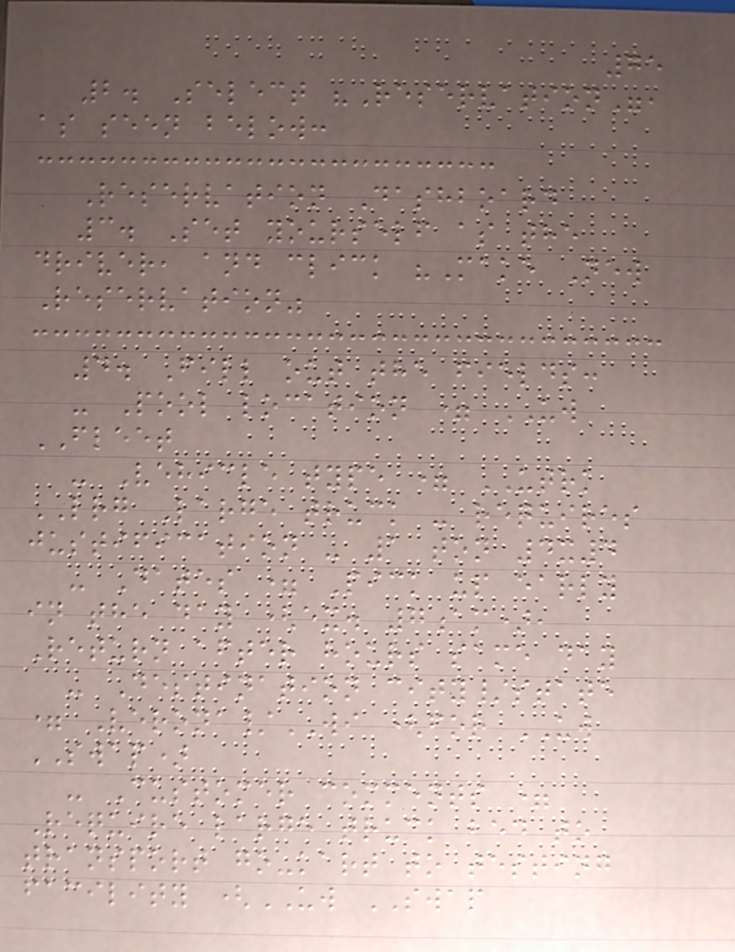75
2. Select "Reservation",
as seen below:
Reservation Dashboard
3. Set yourself as the
driver, and click "Make New
Reservation"
4. Fill out the fields:
- Pool location = UW
FLEET
- Vehicle type = UTRK
LRG Large truck - requires
justification - 1 ton 4x4
- Dates = Pick up early
in the day (ex. 7am),
Return after hours same day
- Destination city/state
= Verona/WI (for UW
SWAP)
- Customer comments =
Require large truck bed to
transport go-kart to testing
facility (UW SWAP
